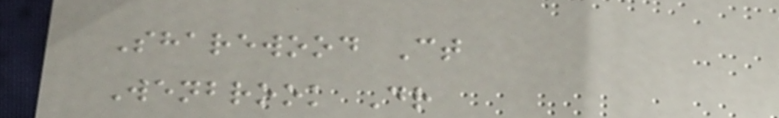Sharewood Ct
Wenbrook Dr
